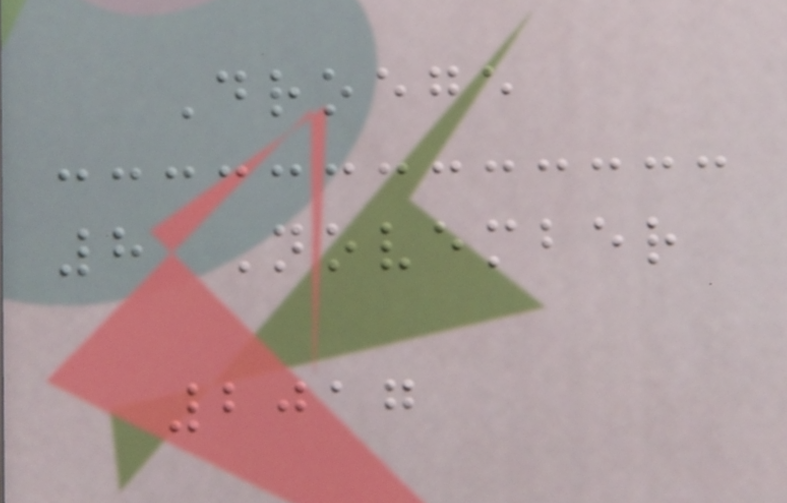Droege
8 November
2017
